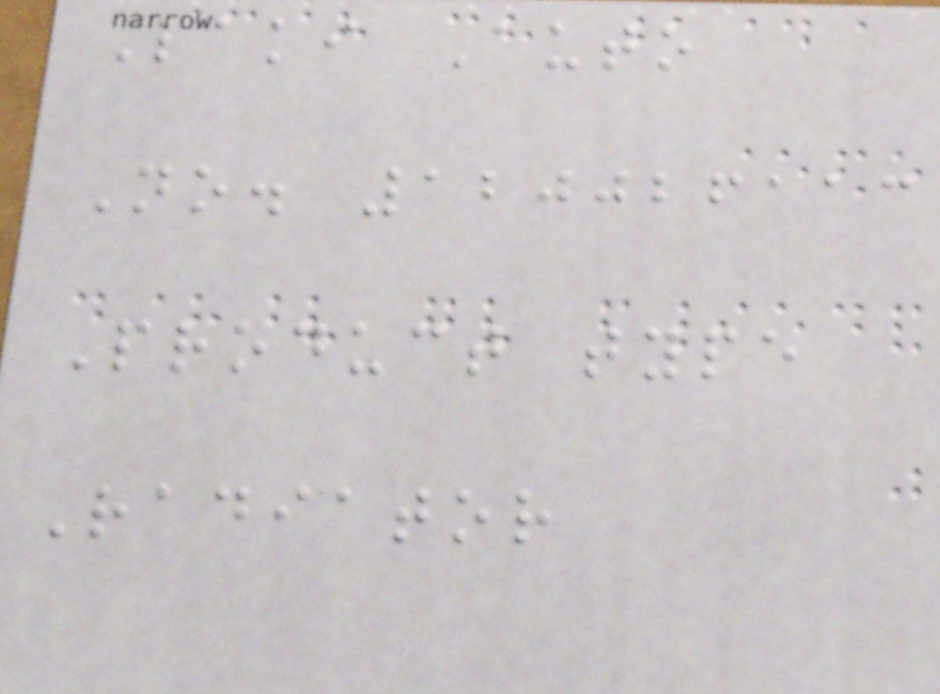Laki Auto
No. 120026113
Product type
Radiator
